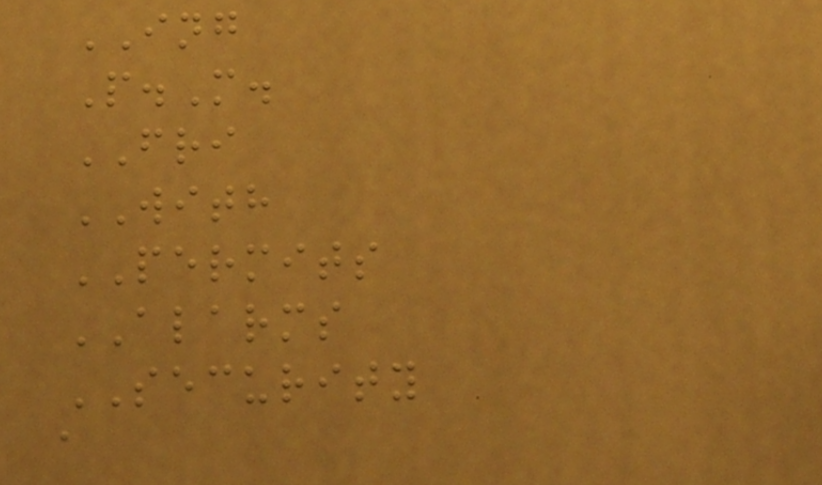ING
P.M.
FRI
WITH
PERMITS
ALARMS
SECURITY
a
